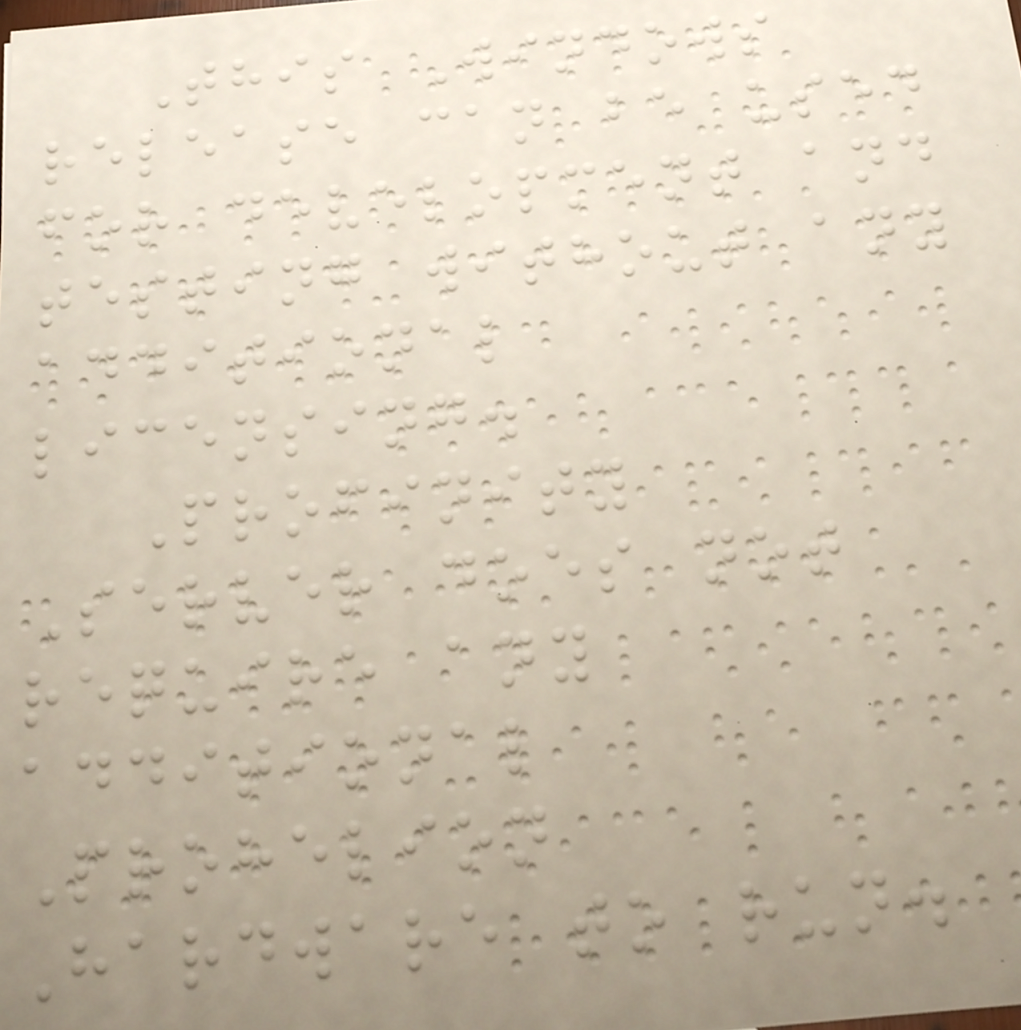This Windows
release can be used
for development and
testing without any
additional
licensing.
Profinity
Server does not
require any
additional
Prohelion
Hardware to run.
